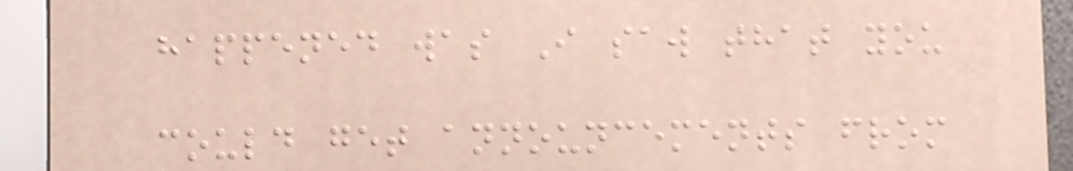happened was I saw that you
could get announcements from
